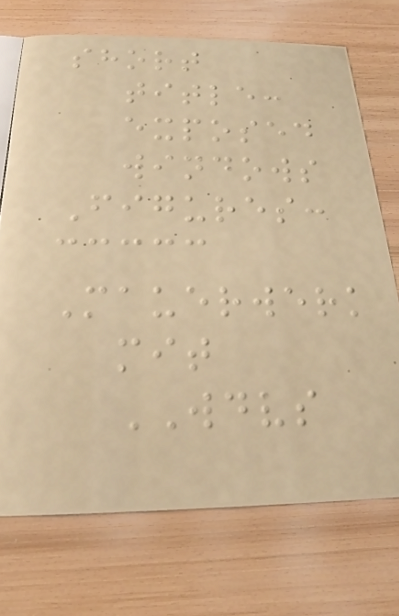short
title:
exposed
windows
Figures:
Mauerwerk
mit
WDVS
